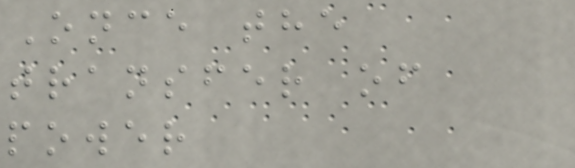Once the
transfer of
power
